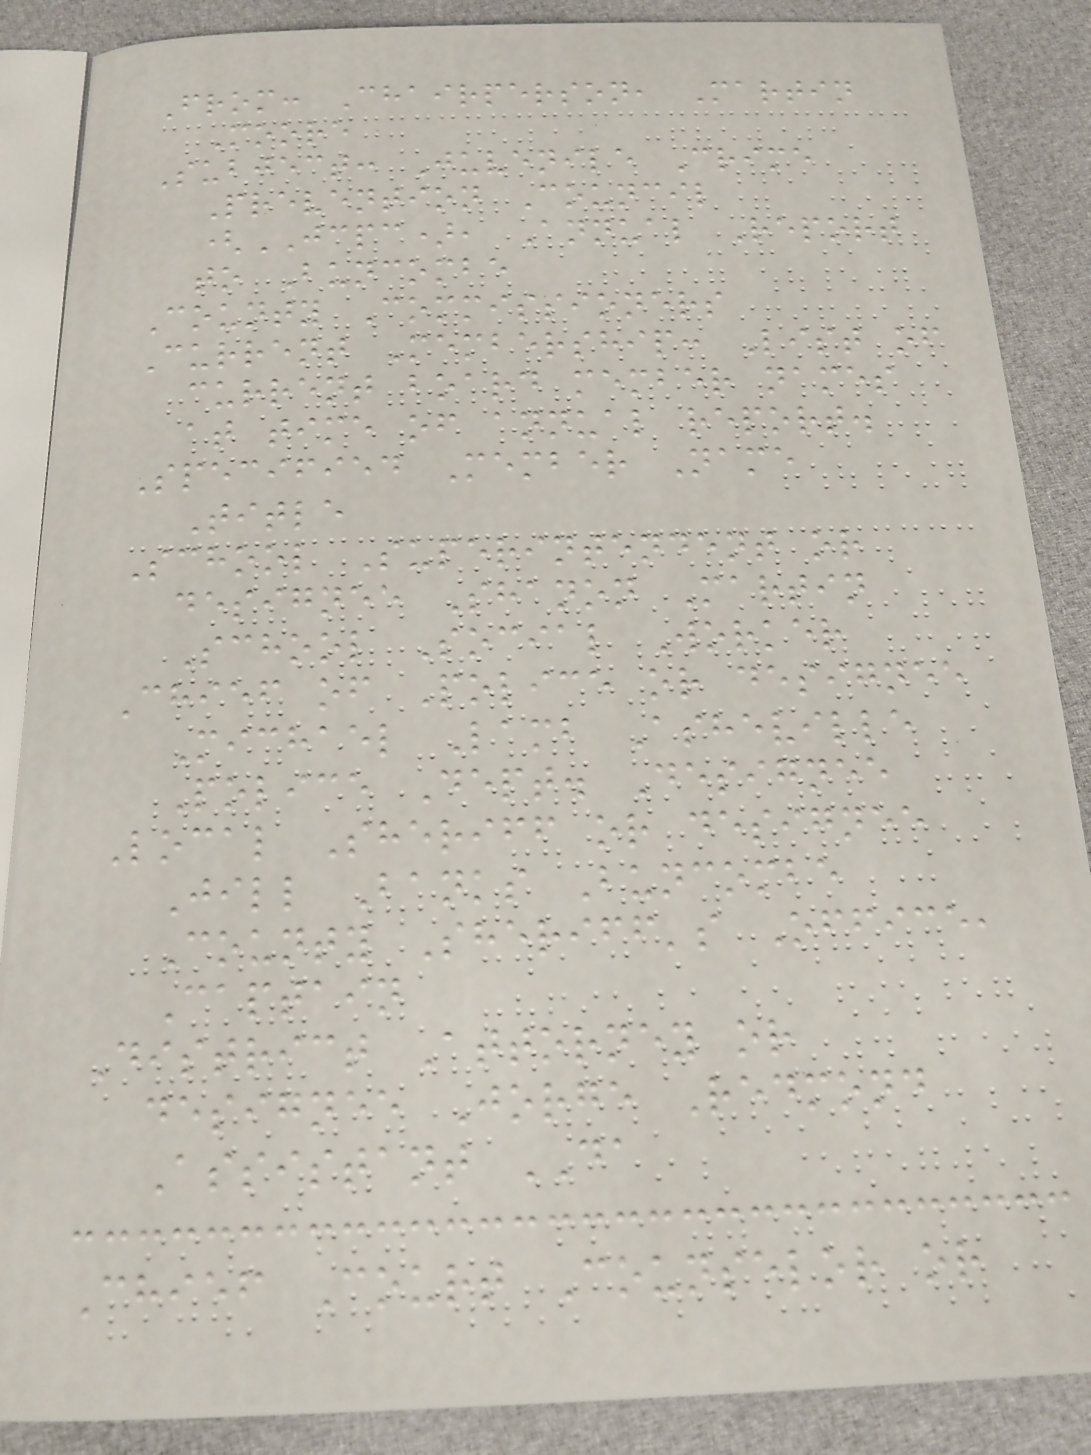From: Chairperson, Martin
Moore
Subject: Juvenile Crime
Prevention Council
(JCPC), Annual Report
to Buncombe
County Commissioners
Current Membership: List of
current board member names
at time of annual report.
Specified Member Name
Title
School Superintendent or
designee Shanon Martin
School Social Worker
Chief of Police or designee
Michael Lamb Asheville
Police Dept. Designee
Local Sheriff or designee
Jill Banks Buncombe
County Sheriff's Office,
Captain
District Attorney or
designee Jorge Redmond
Assistant DA
Chief Court Counselor or
